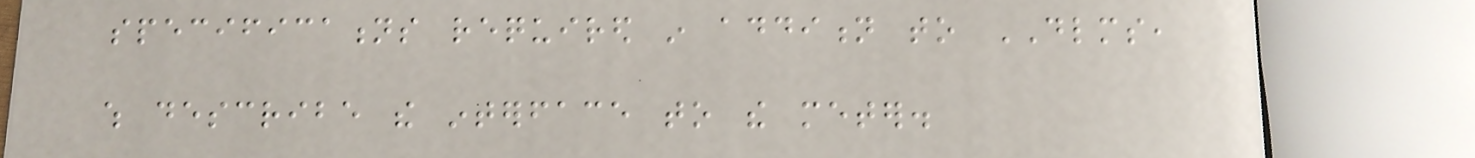specifications required in addition to DLMS,
which describe the interface to the meter.
